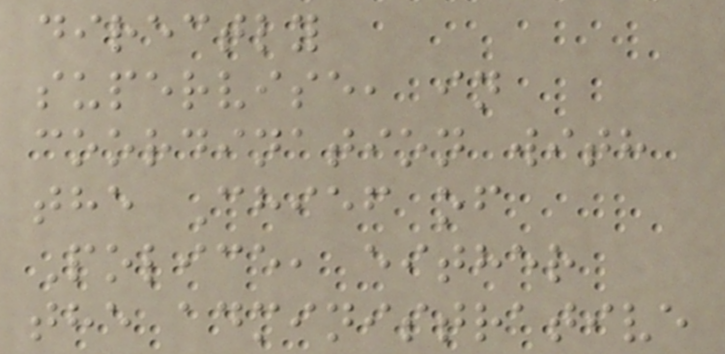directly
supervise, in
coordination with
the Chief of
Police, either
the administrative
